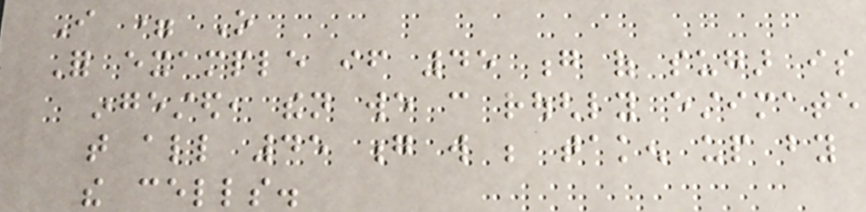I = O
For example if 45 g of sugar is
ingested, then we can roughly estimate
that all 45 g will be taken up by
the cells.
